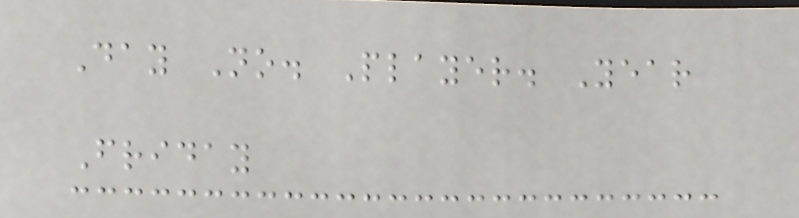Day No. Player. Year
Friday
